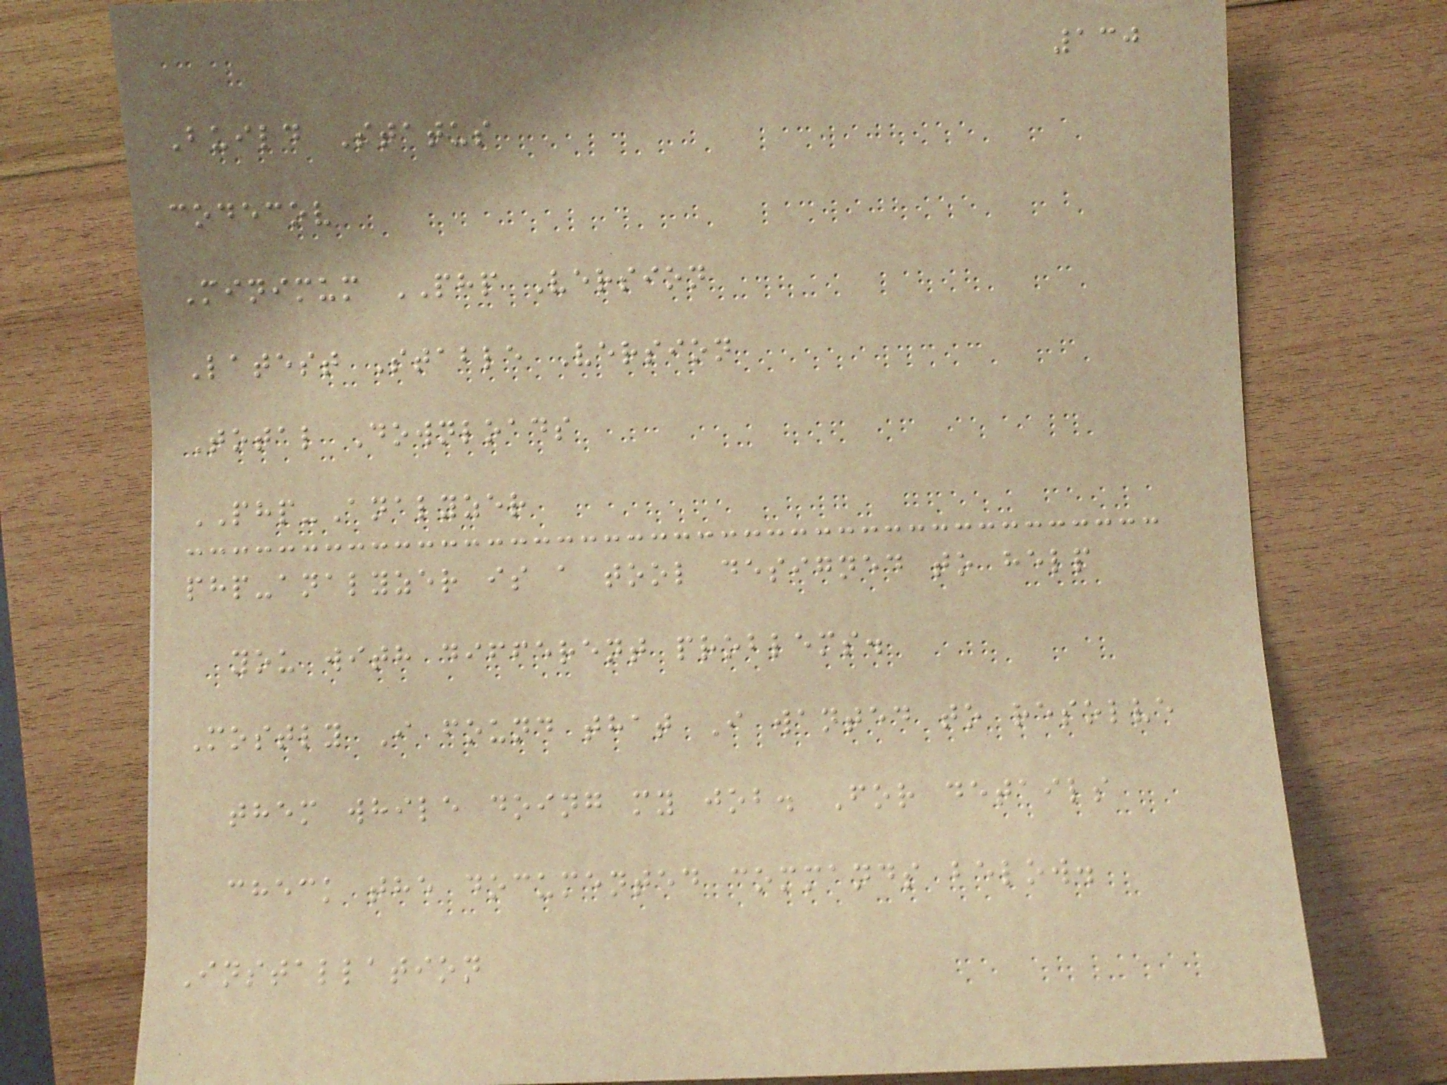130
Build Status
codecov
Minimum PHP Version
Latest Stable Version
Total Downloads
PHP-Analyzer
php-analyzer is a tool designed to help
you with different problems.
Mostly I found that I wanted to resolve
them while doing my job. For details
check the documented commands below.
Installation
